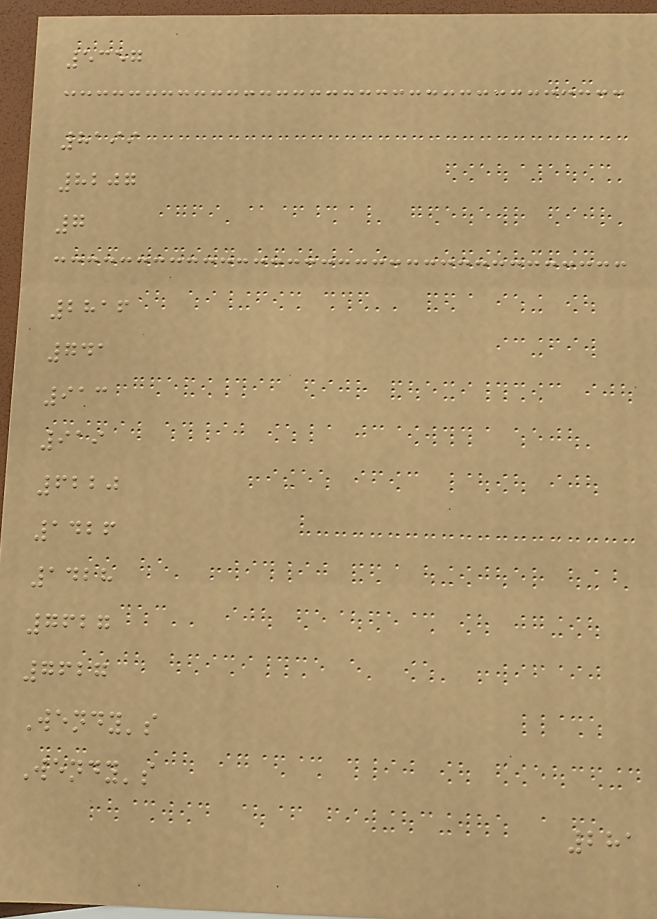5357
8199
8207
7
2816
741
913
919
6220
1426
1428
7627
7627
Wendy's
Wendy's
281
